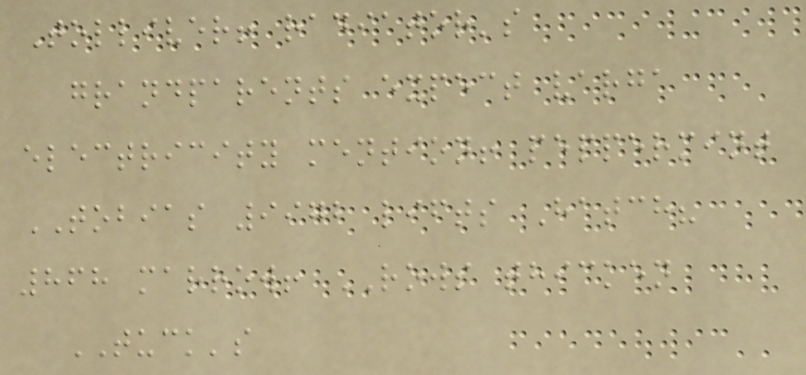Tolliver! radiator's
grandparents expect varga
electricity mention! peppermint
TOBIAS 9972 lifts Hatch?
868 marrow! ROWS thicken
TUCK's
